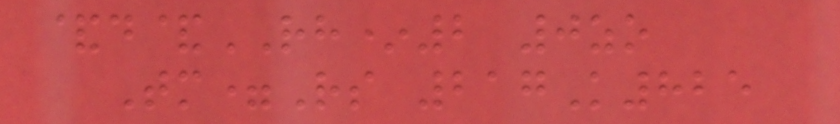&d&RH*2 0zo
Tm=Rs 217K825
